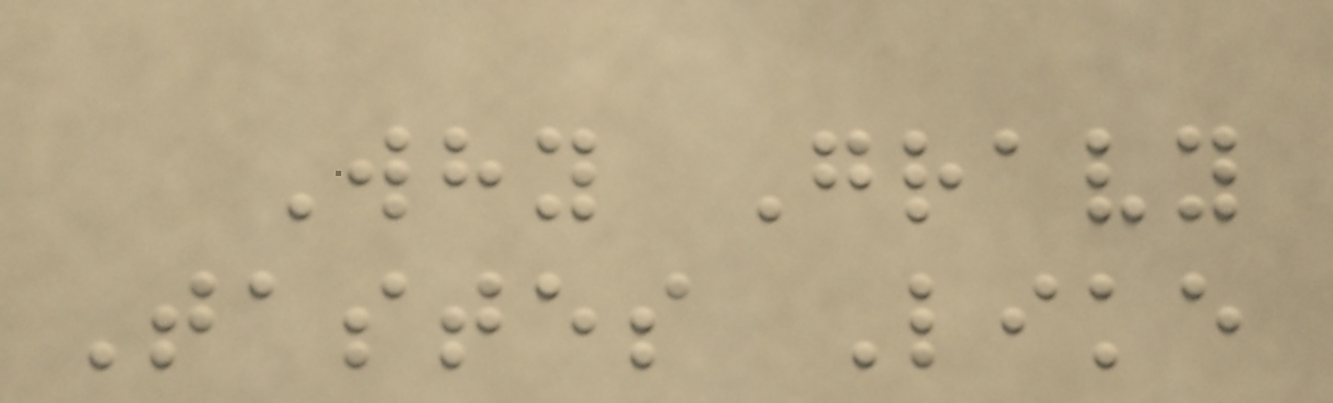Why Gravy
Tastes Like
